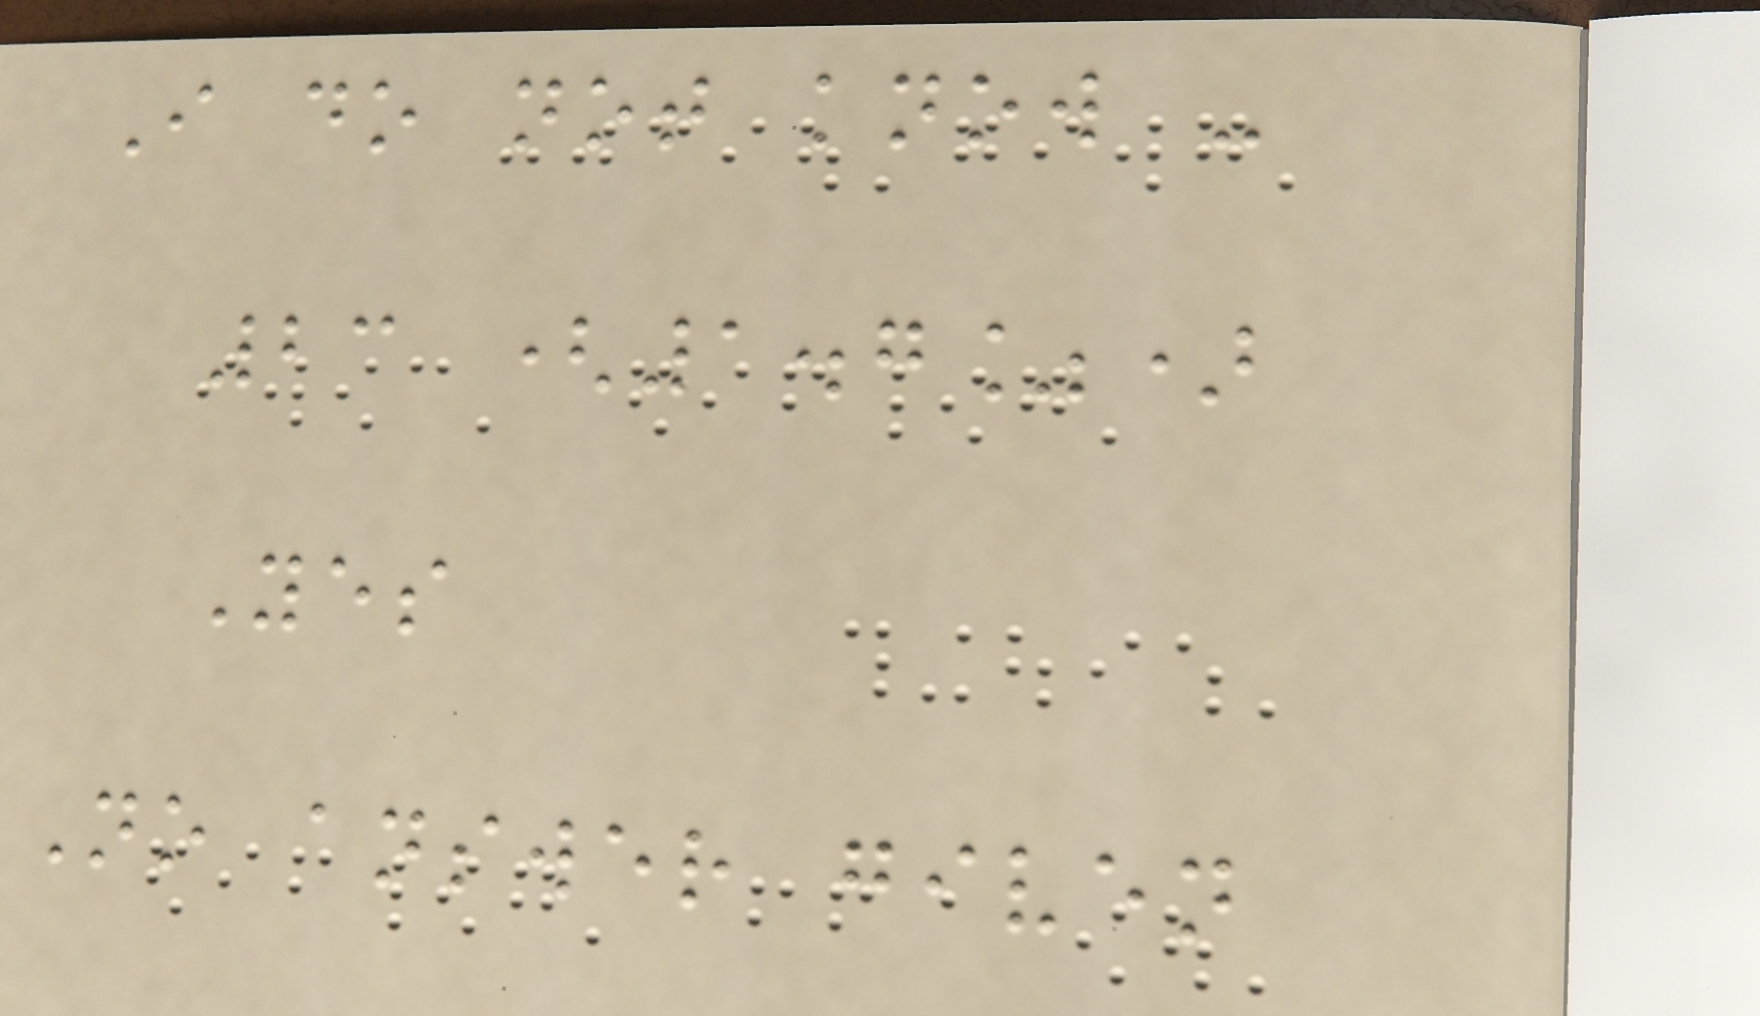I do not know -
23 (1.7%)
Yes
No answer given
